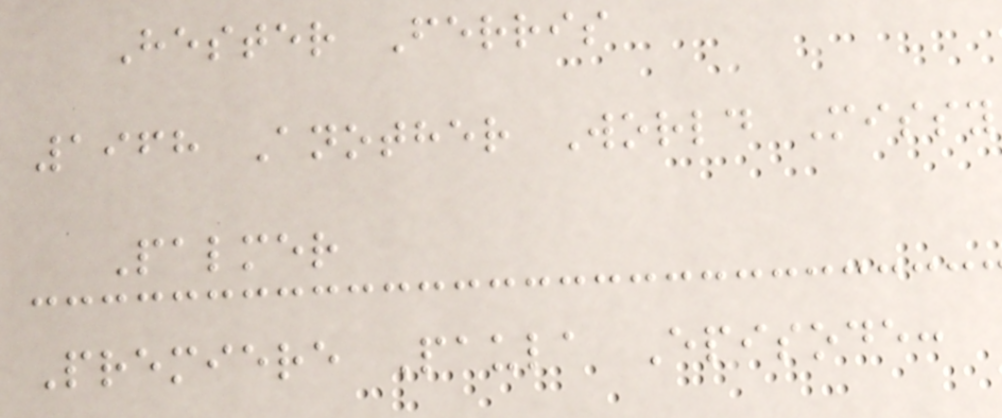Hester Ferris
1968 Another World Missy
Palmer
Premiere Paula Episode:
